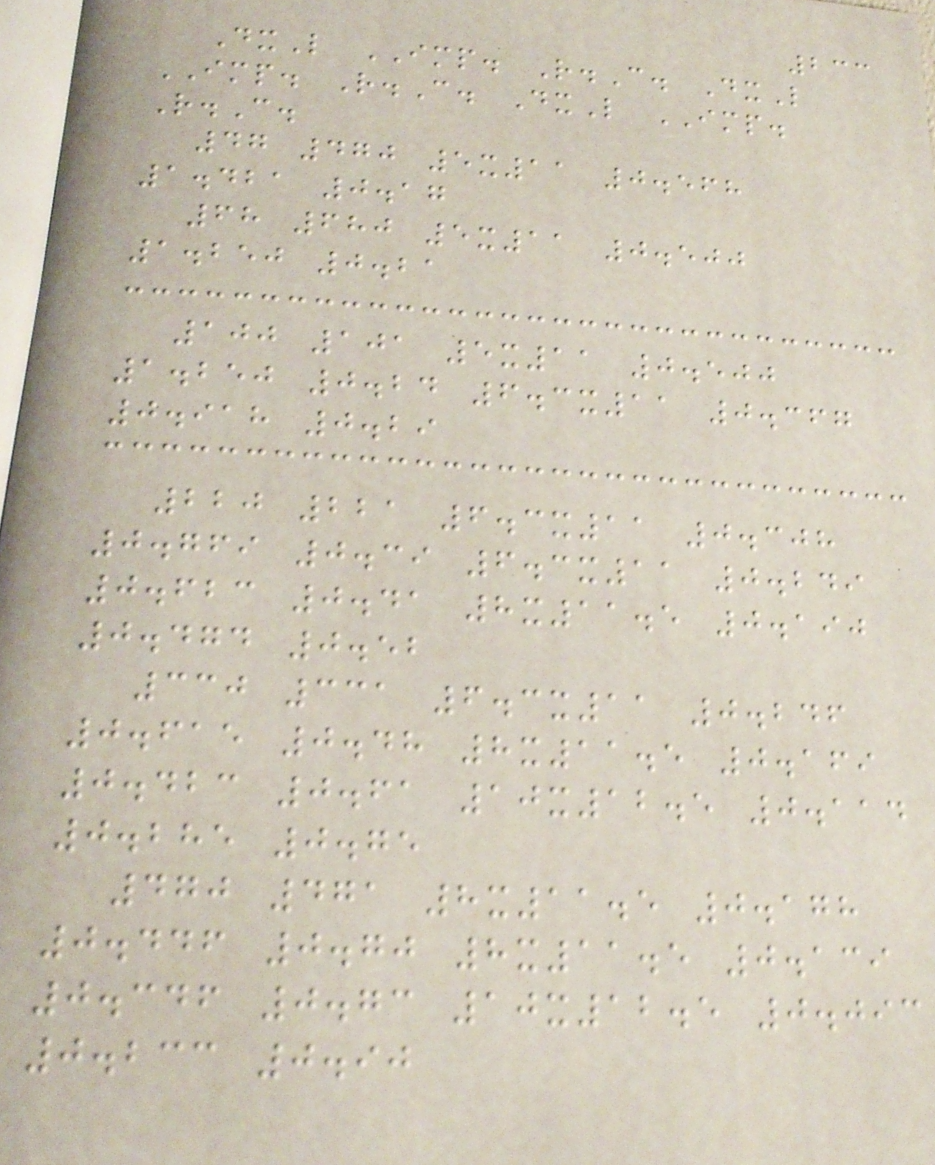233
DxL IMP. R.C. DxL
IMP. R.C. DxL IMP.
R.C.
47 470 5x11 0.568
1.421 0.17
68 680 5x11 0.500
1.250 0.21
100 101 5x11 0.500
1.250 0.24 6.3x11 0.367
0.918 0.29
220 221 6.3x11 0.308
0.769 0.39 6.3x11 0.249
0.623 0.41 8x11.5 0.190
0.474 0.52
330 331 6.3x11 0.246
0.615 0.48 8x11.5 0.169
0.423 0.61 10x12.5 0.114
0.285 0.75
470 471 8x11.5 0.178
0.446 0.70 8x11.5 0.139
0.346 0.73 10x12.5 0.093
0.233 0.90
